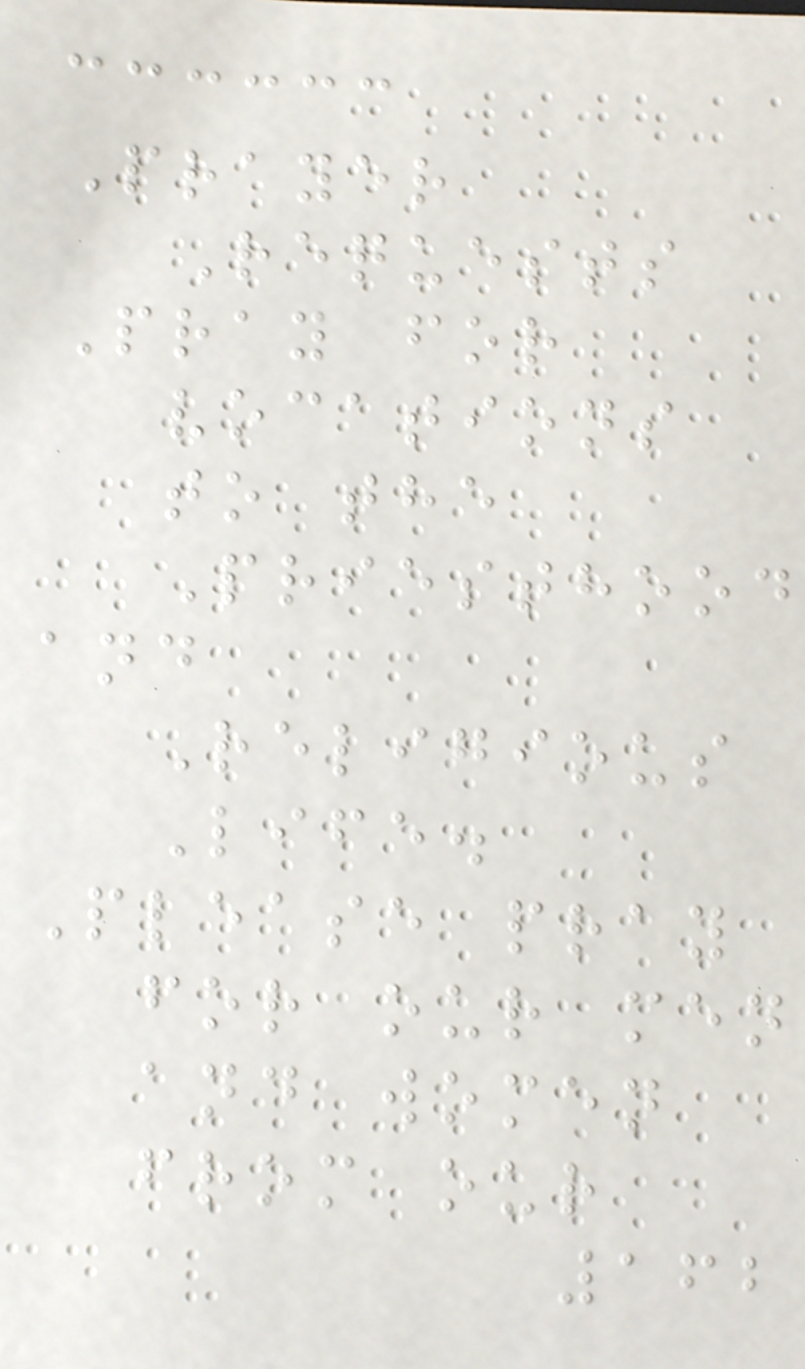Prayer
Requests
Pray for
vocations
to the
Priesthood
and
Religious
Life.
Please pray
for our men
and women
from our
162
